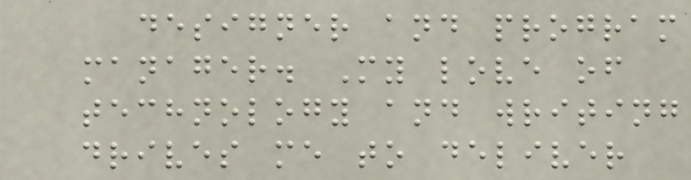designer and program
manager. My love of
technology and writing
drives me to deliver
